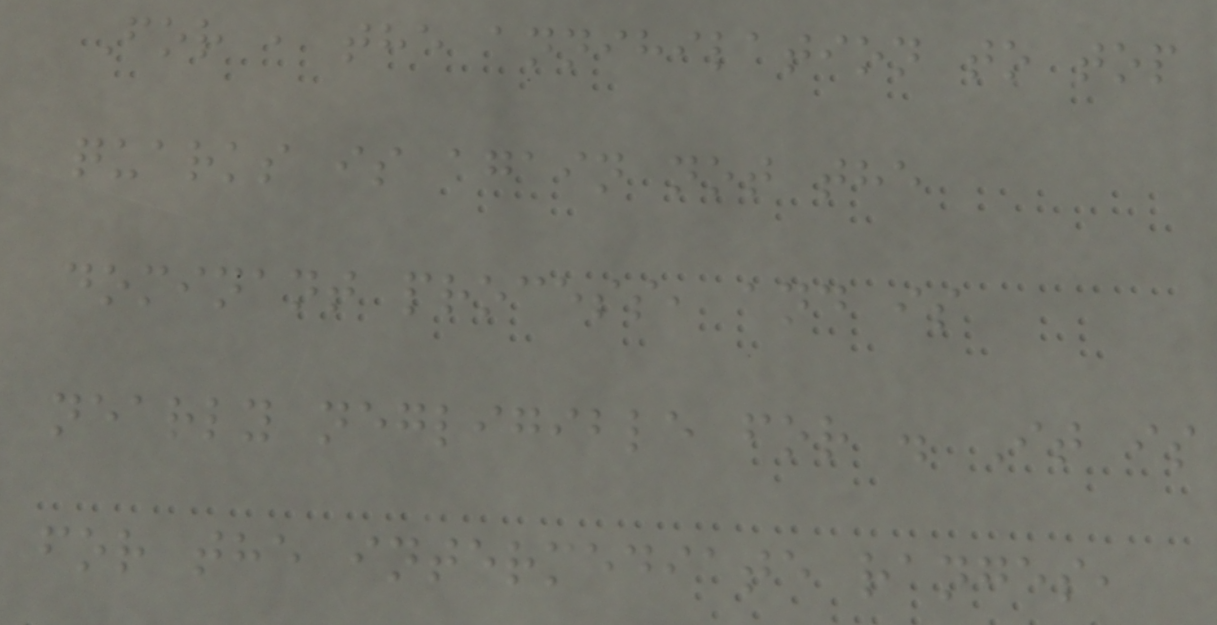For , the annihilation to top
quarks is again not the
dominant process, and is
nearly negligible for . It is
for the intermediate ranges,
